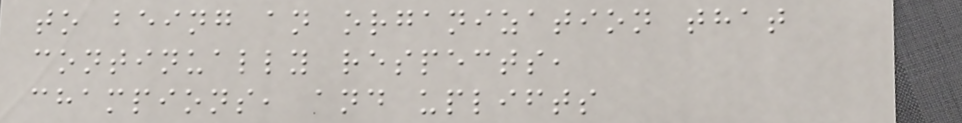to being an organization that
continually respects,
champions, and uplifts
